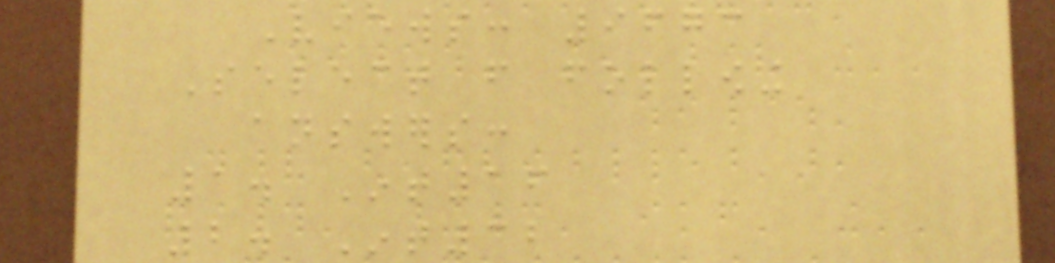Views: 9673
Select from following
answers:
1. Int16
2. Int32
